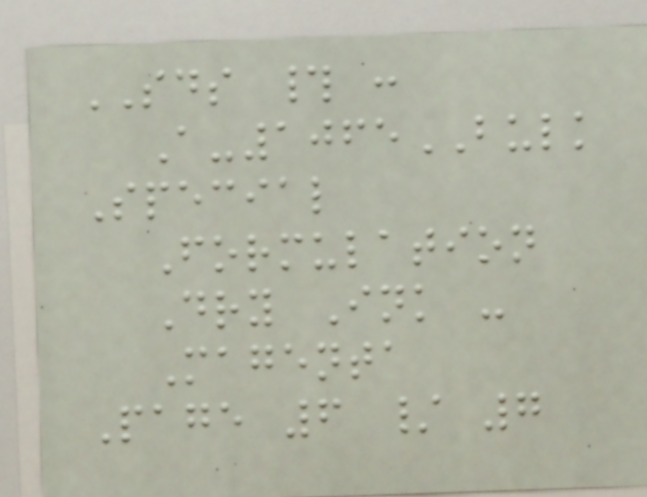SDS # :
A-1065BULK
Special
Formulation
Dry Ink -
Magenta
Page 6 / 7
